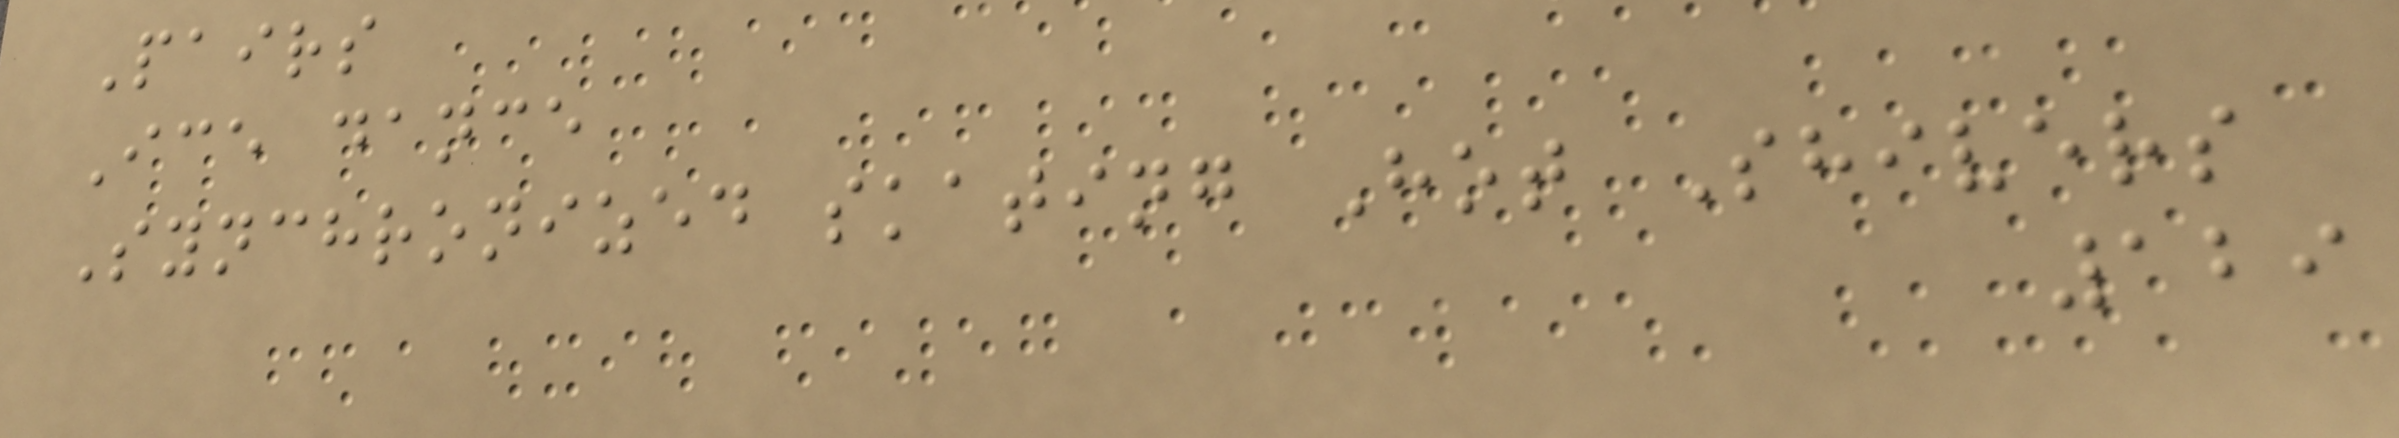Pairs
Ice dance
Synchronized skating Hot Shivers
129
